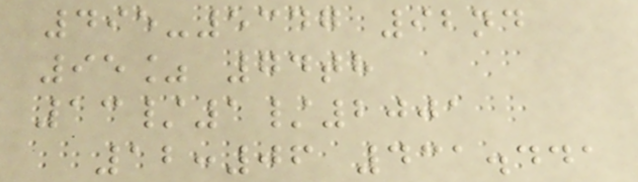495-5347 92nd
95% 74th
13/1/2001
12:06 431.441
